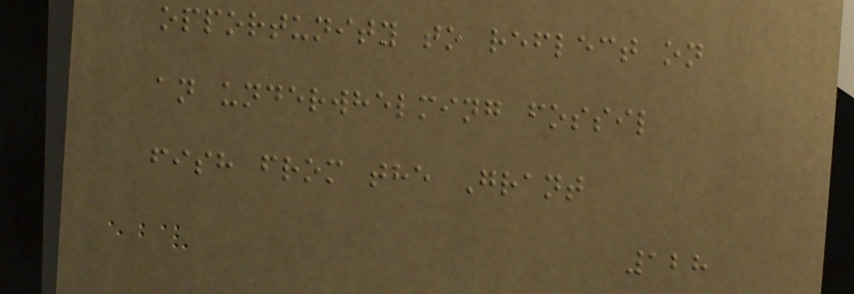opportunity to reflect on
an underwhelming fossil
fish from the Grant
128
